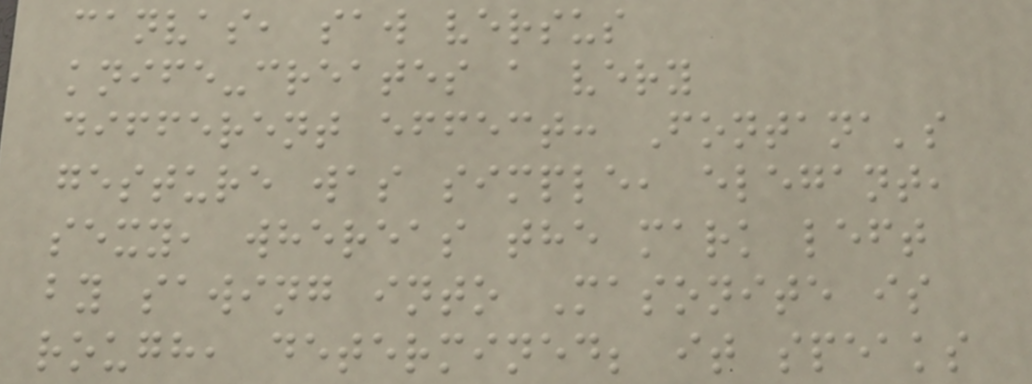canvas, saw versus
knife-creates a very
different effect: Fontana's
gesture was simple, elegant,
sexy, whereas the mark left
by sawing into Masonite is
rough, determined; it speaks
